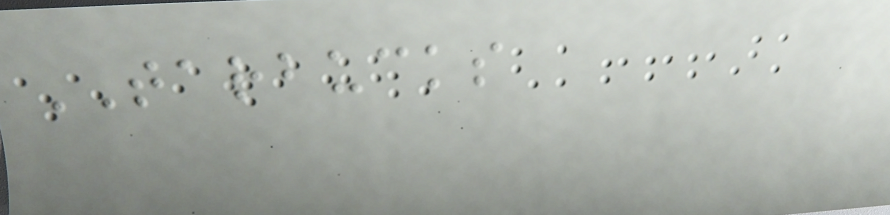TARBUCKS
